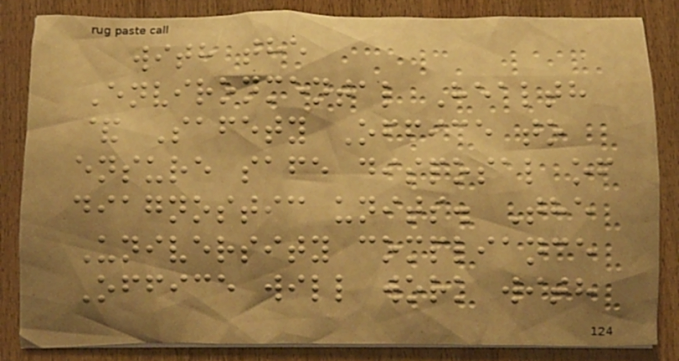with the
Environmental Health
& Safety Office to
ensure safe disposal of
diagnostic units. The
University compliance
Office will work with
